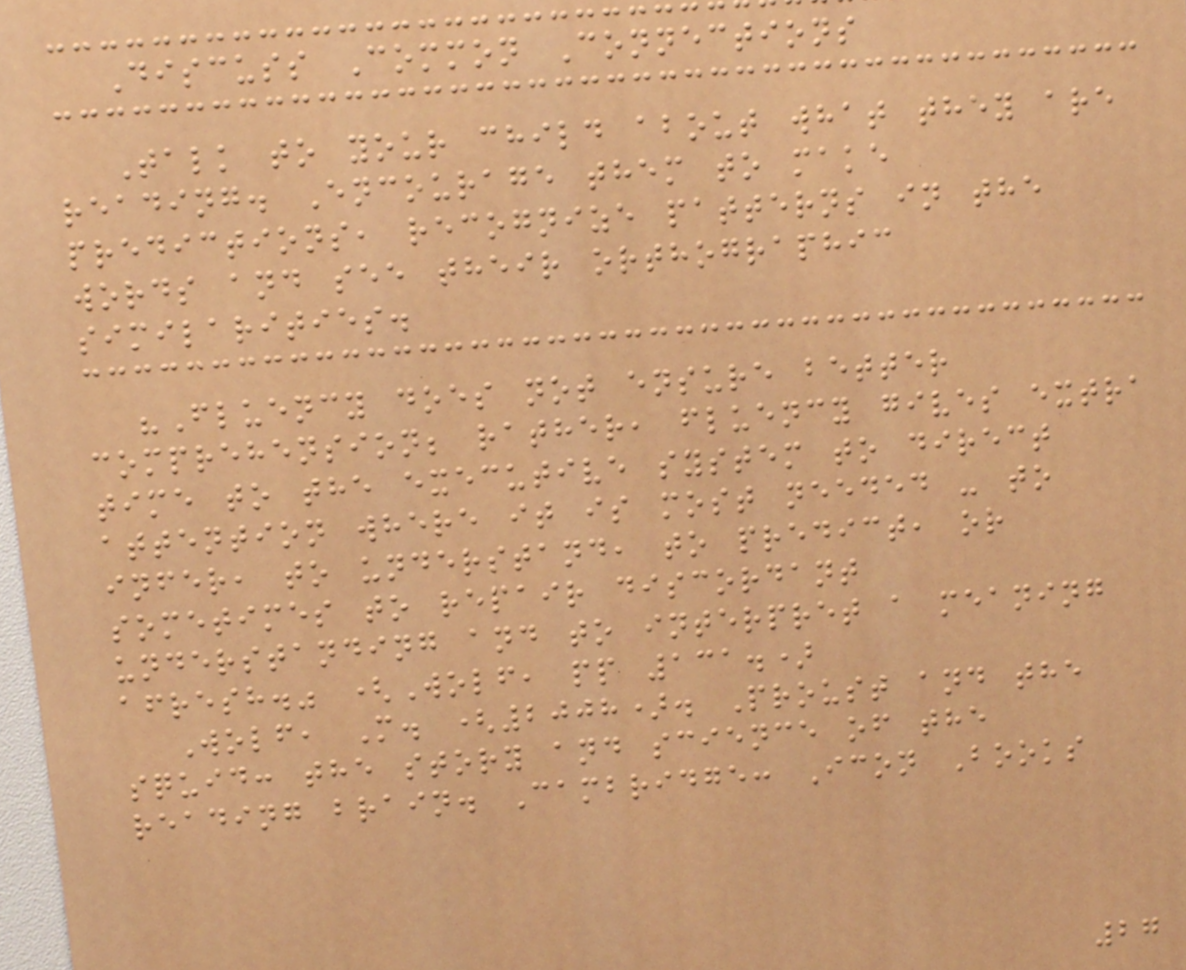Discuss Common Connections
Talk to your child about what they are
reading. Encourage them to make
predictions, recognize patterns in the
words and see their orthographic
similarities.
"Fluency does not ensure better
comprehension; rather, fluency gives extra
time to the executive system to direct
attention where it is most needed - to
infer, to understand, to predict, or
sometimes to repair discordant
understanding and to interpret a meaning
afresh." (Wolf, pp 131.)
Wolf, M. (2008). Proust and the
squid: the story and science of the
reading brain. Cambridge: Icon Books
27
